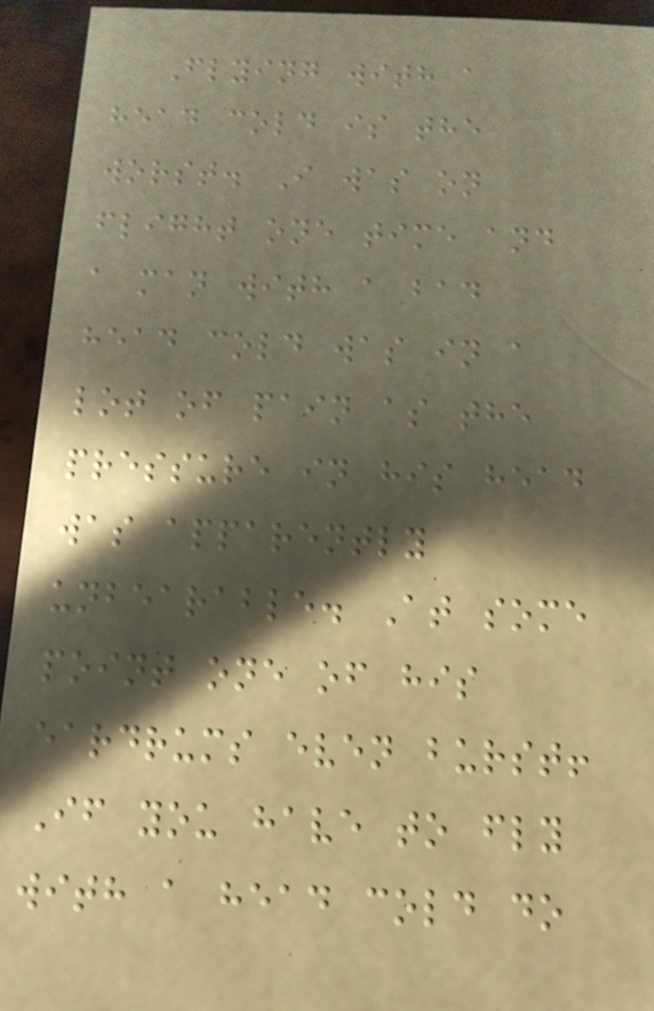Flying with a
head cold is the
worst. I was on
flight one time and
a man with a bad
head cold was in a
lot of pain as the
pressure in his head
was apparently
unbearable. At some
point one of his
eardrums even burst!
If you have to fly
with a head cold do
